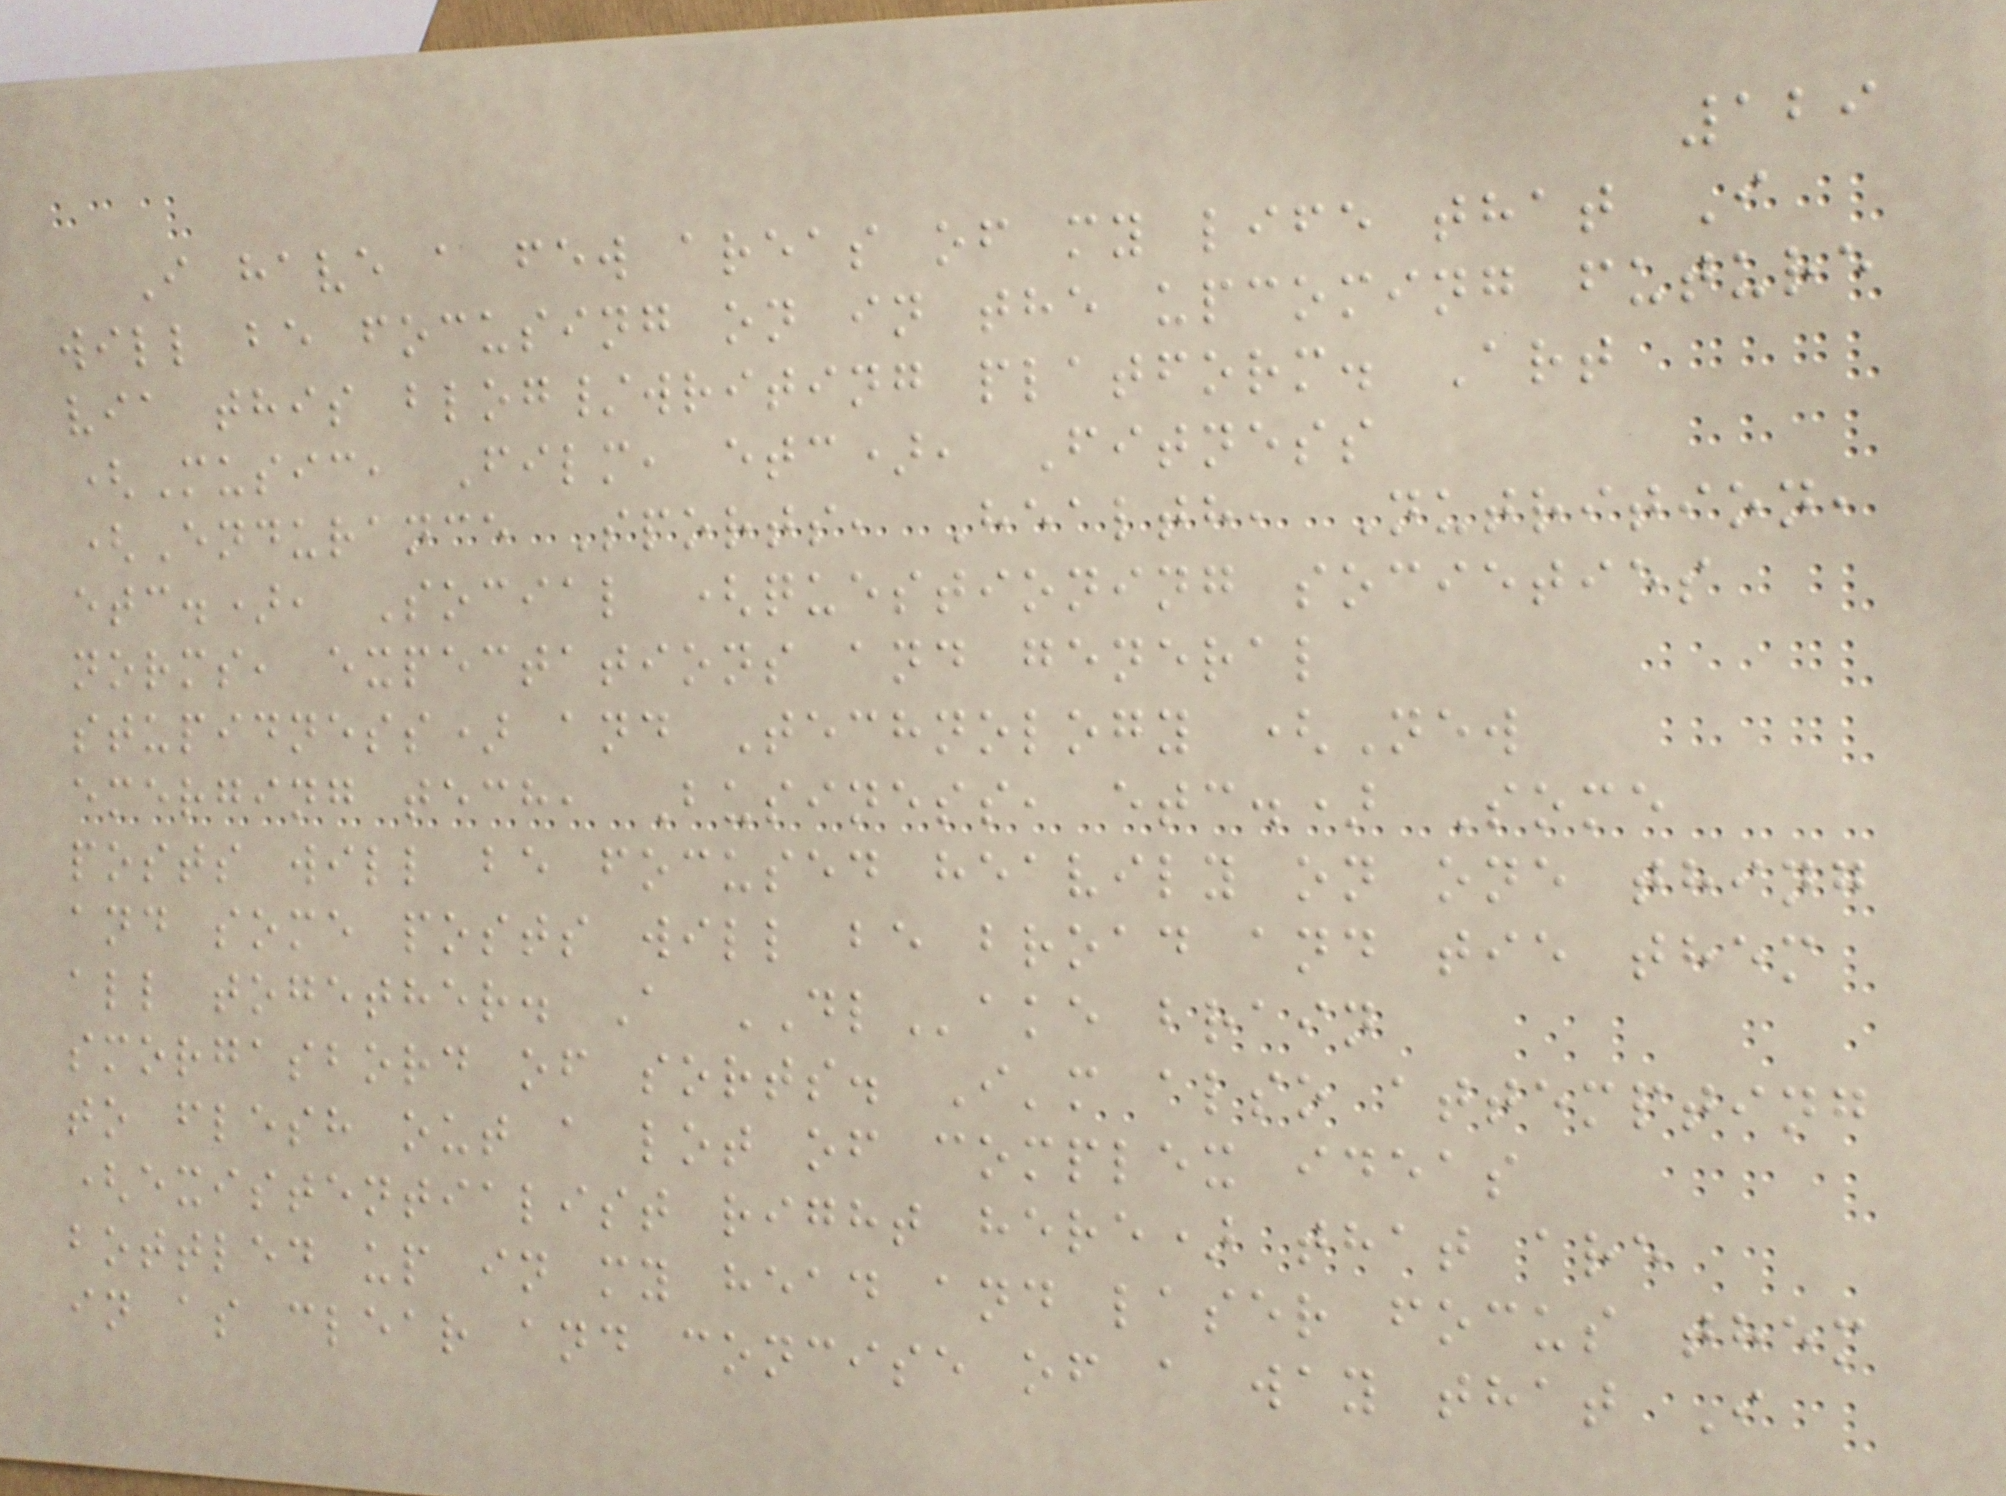129
I have a few areas of my life that I
will be focusing on in the upcoming future
via this blog/writing platform. Art
(Music, Film, etc), Fitness
(Endurance Sports, Health, Nutrition,
etc.), Social (questioning societies
norms, expectations and general
stupidness) and Technology (New
emerging tech, Business, etc.) Some
posts will be focused heavily on one thing
and some posts will be broad and tie them
all together. A DLake brain
smorgasbord of sorts. I'm also attempting
to flesh out a lot of complex ideas
(existentialist right here) that are
bottled up in my head and laser focus them
in as clear and concise of a way that I
